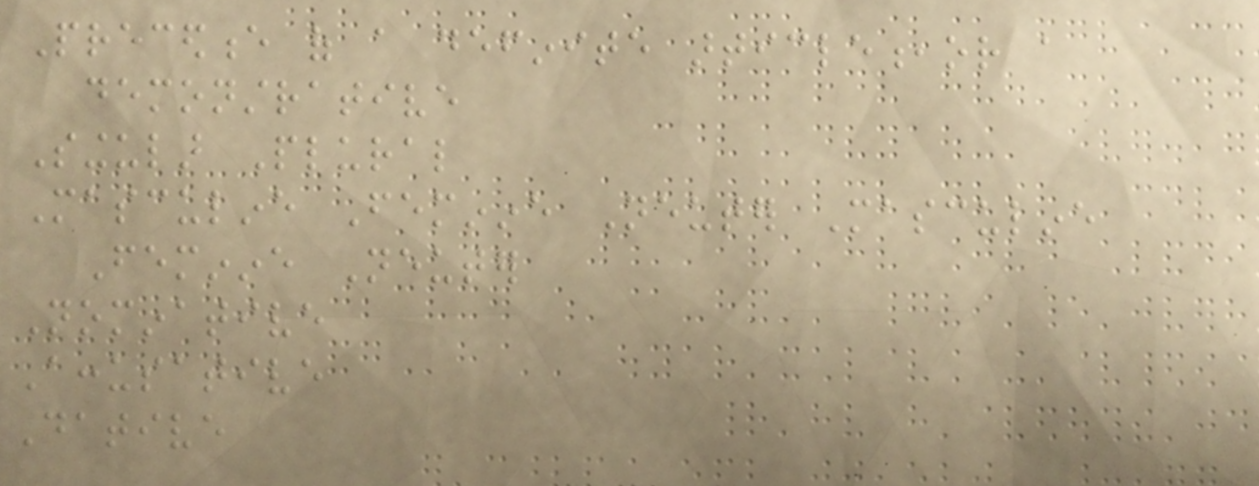Precedence of a definite article,or a
demonstrative
Singular Plural
Masculine Feminine Neuter Masculine
Feminine Neuter
Nominative
Accusative
Dative
